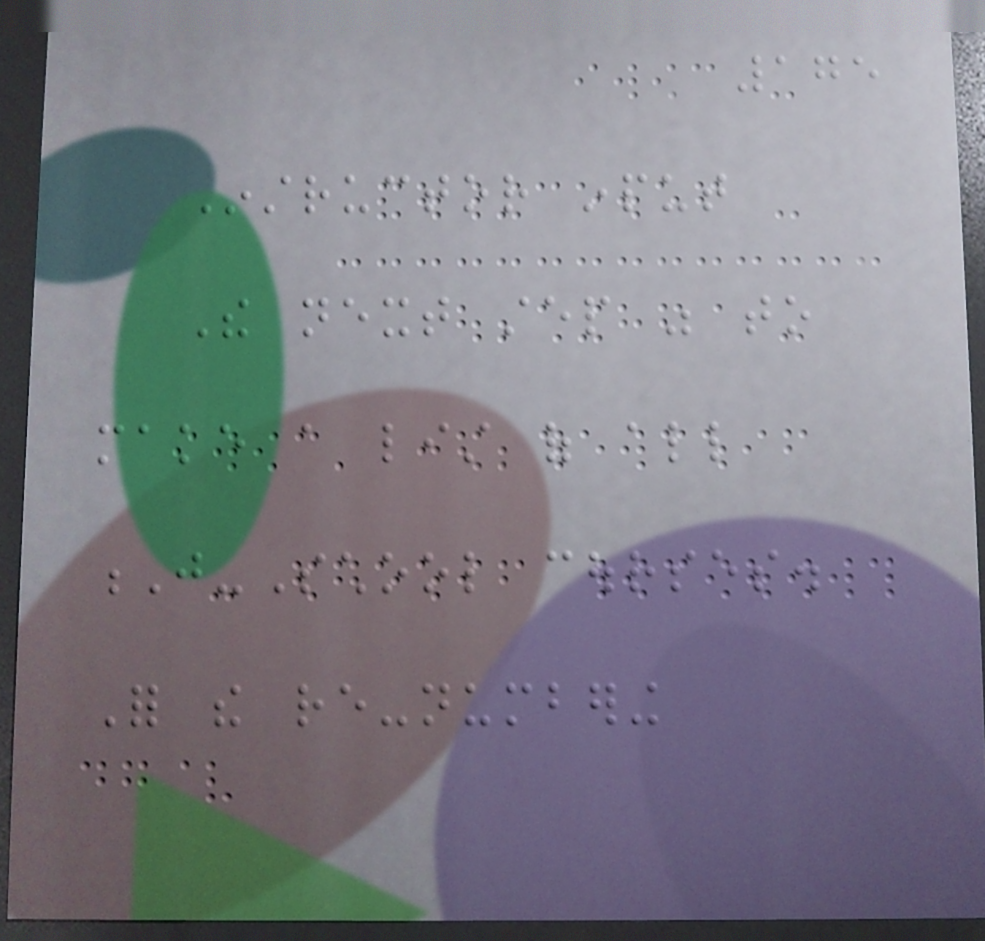175
Instructor input
The next step was to
make a list of all
J-School courses.
For the re-numbering
